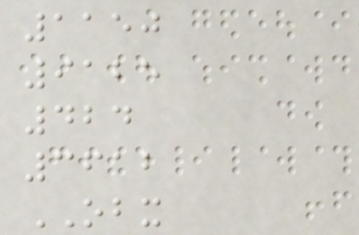1150
9125
424
3612
OBX
